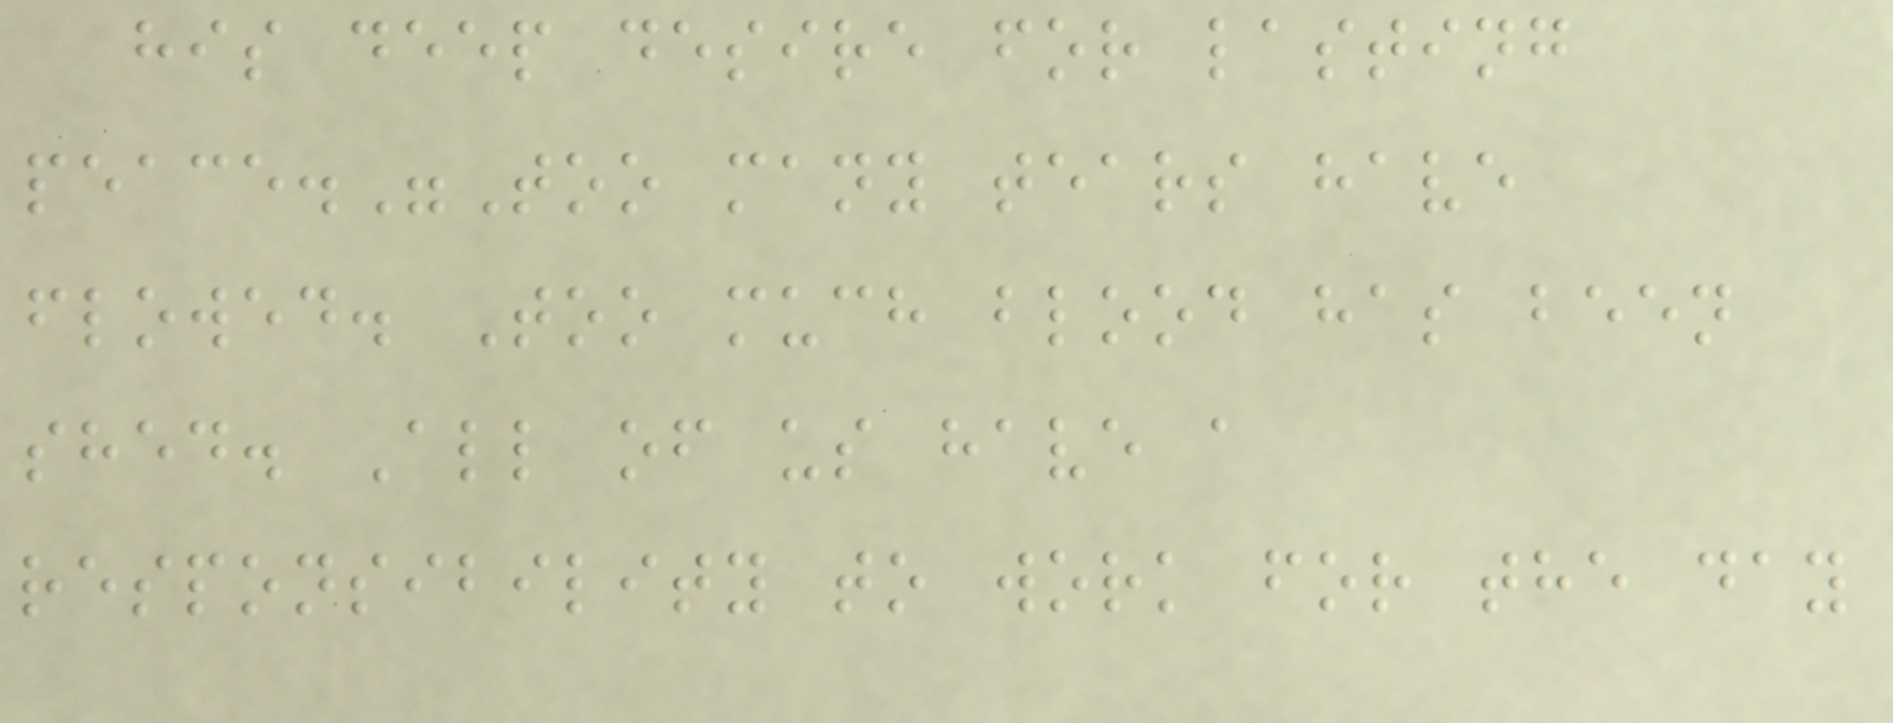his deep desire for lasting
peace."Too many tears have
flowed. Too much blood has been
shed. All of us have a
responsibility to work for the day
